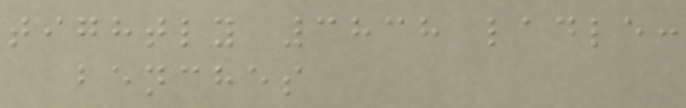tightly 3838 ladle:
benches
